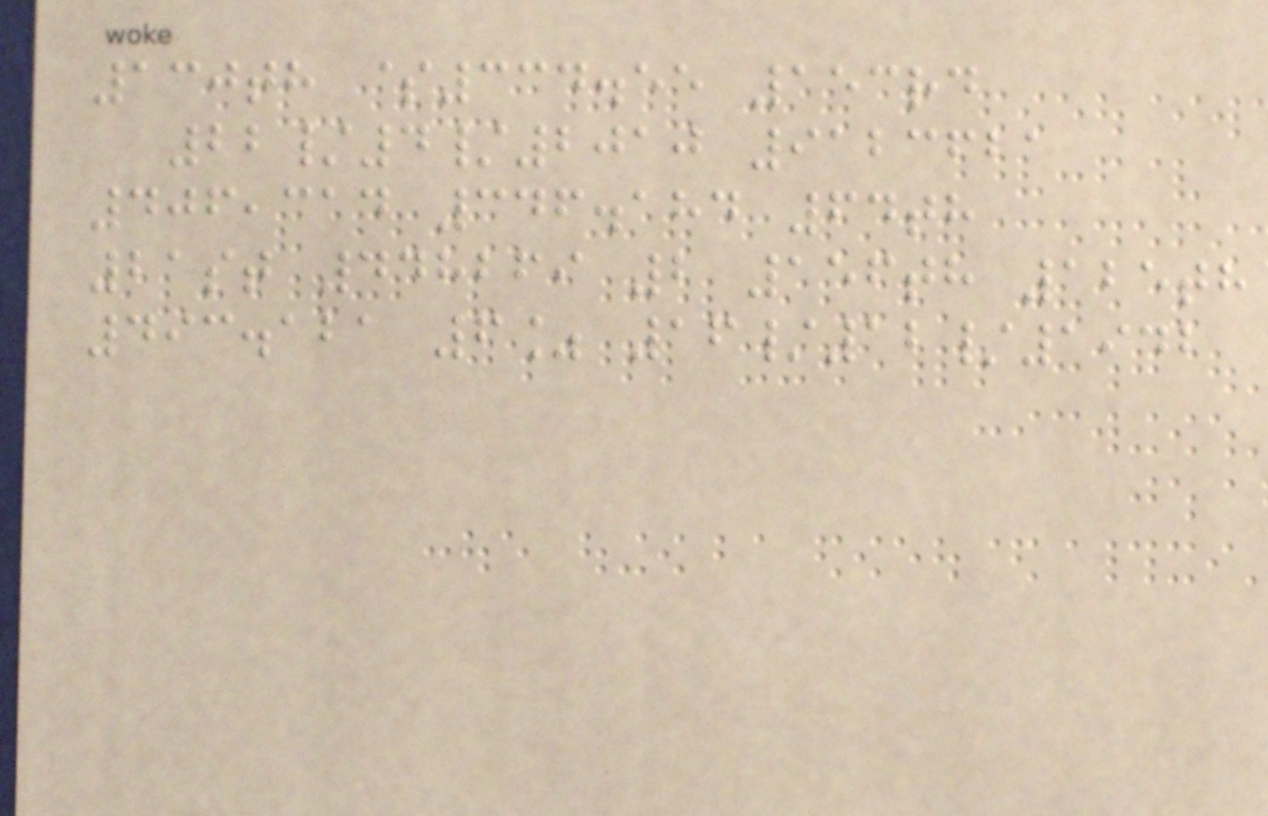130th $334.55 153rd
22/4/2010 9123621
406,314 346.184 64th
21st 448269 2 156th 125th
493.121 6% 16/12/1942
